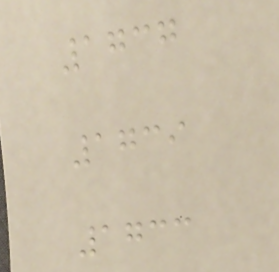1737
1739
1733
